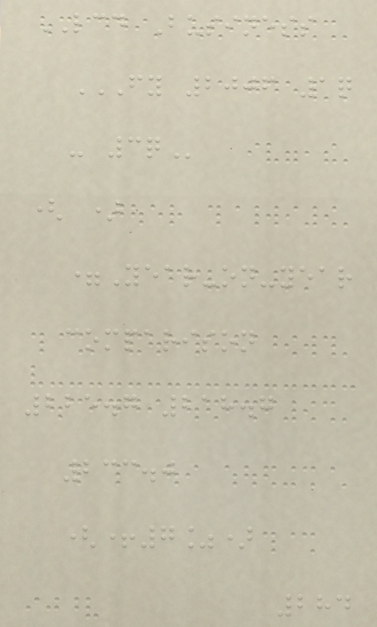LCD Business
FY 2006 1Q
- 3Q
( )
=Year-on-year
comparison
225.7 218.7
233.0
(+7%)
284
